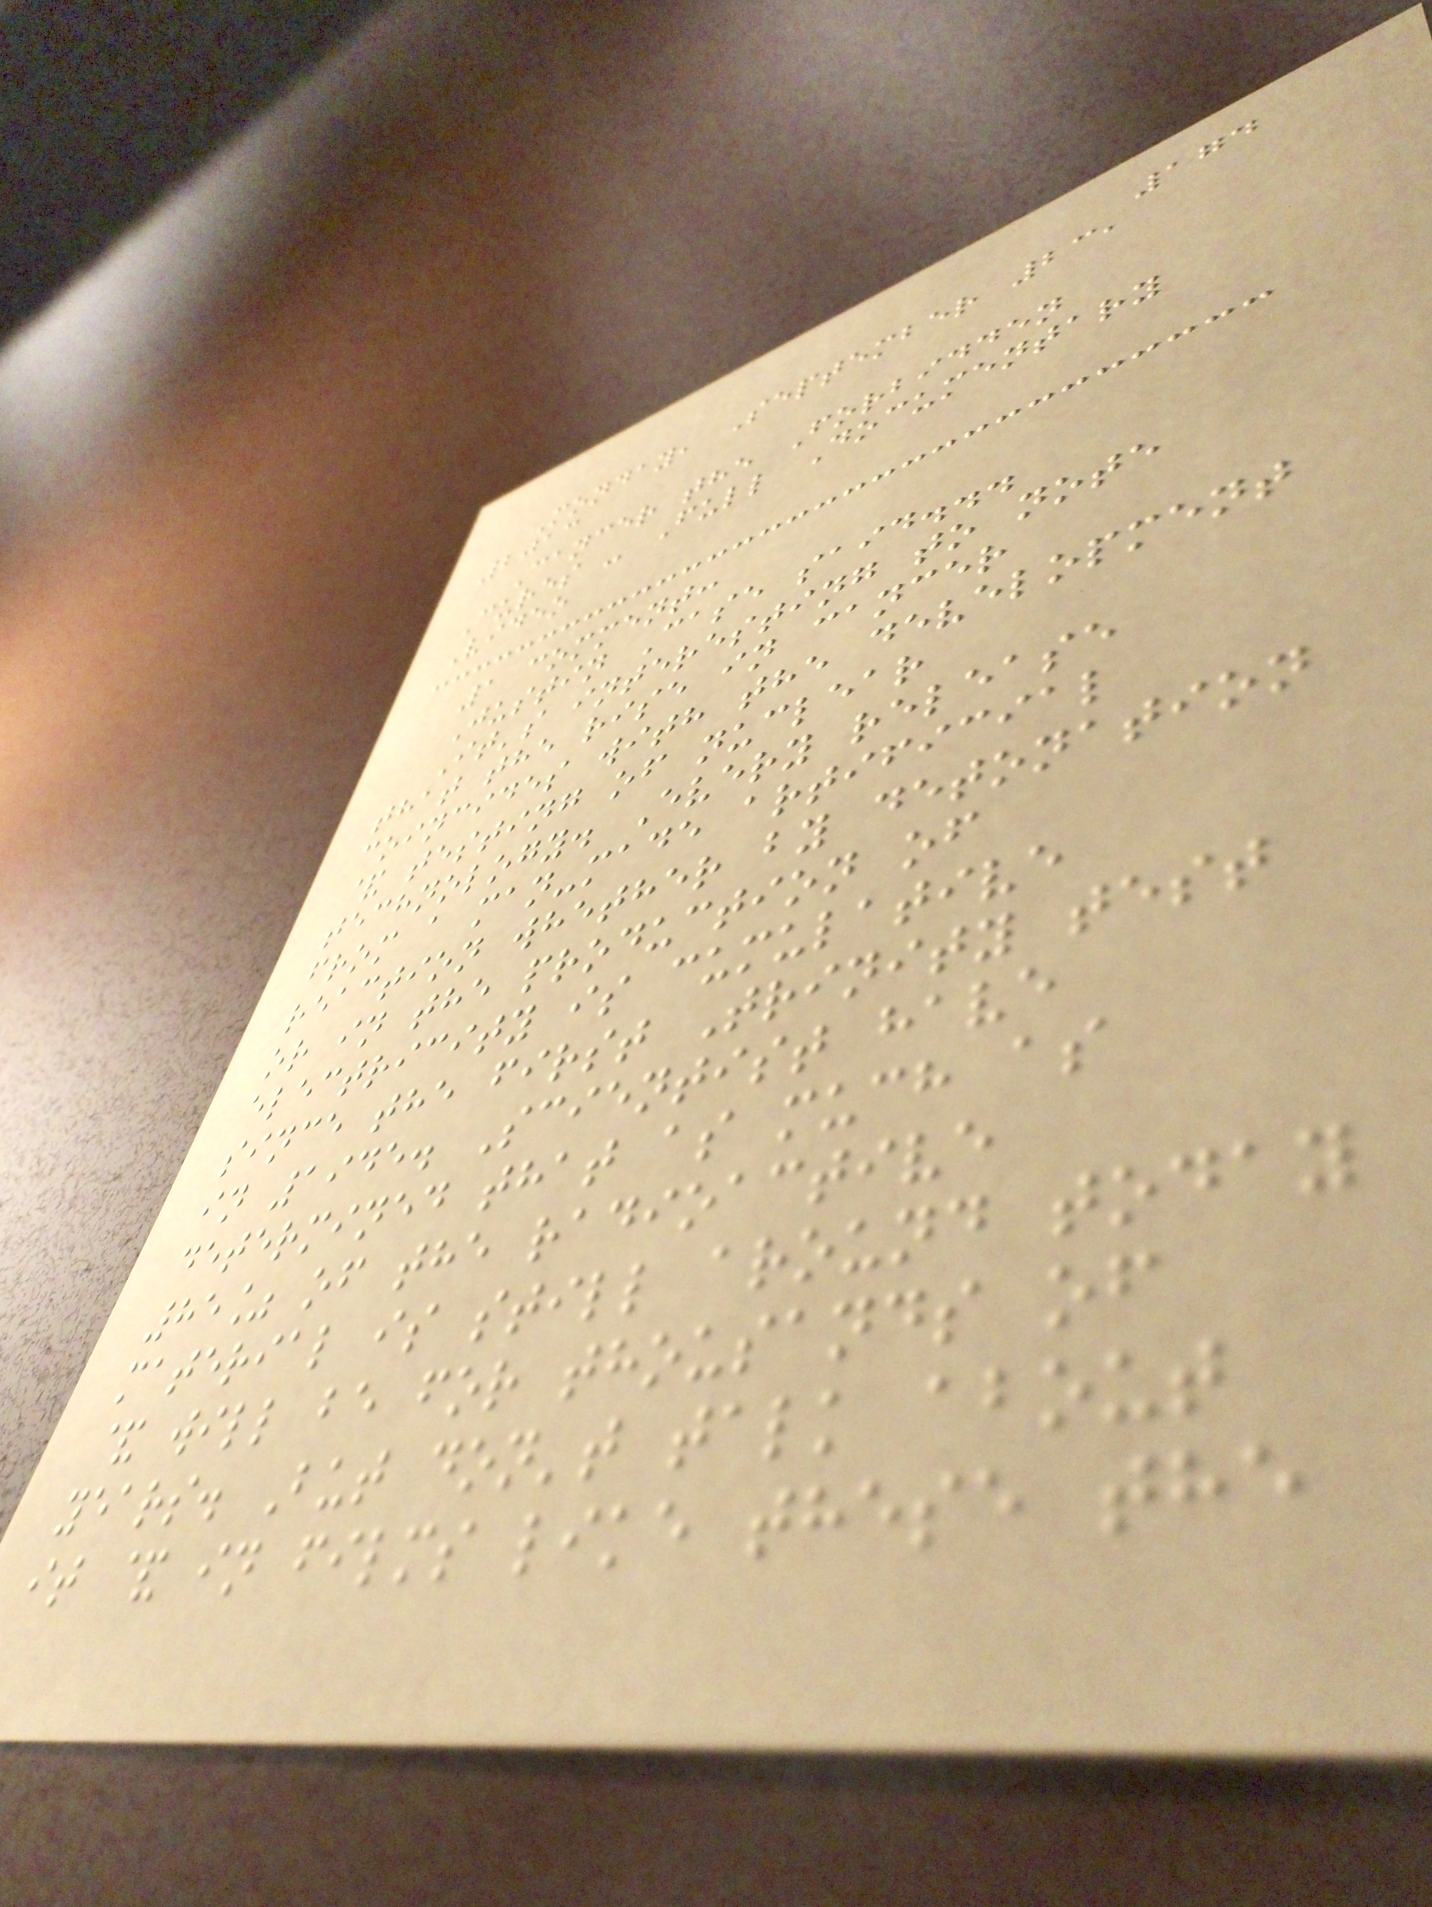174
Monday, September 23,
2013
Cancer the Forbidden
Cures - Full Documentary
Video
1 comment:
Justin Case said...
It's interesting to note
that the rise in cancer
coincides with the development
& testing of nuclear
technology. Every release
from a man-made artificial
reaction whether by detonation
or in the production of
electricity is cumulative
since the first Trinity test
in 1945. Scientist have
determined that as much as
85% of the radioactive
material is still around today
& will be for thousands of
years. But don't talk about
it & in films like these the
